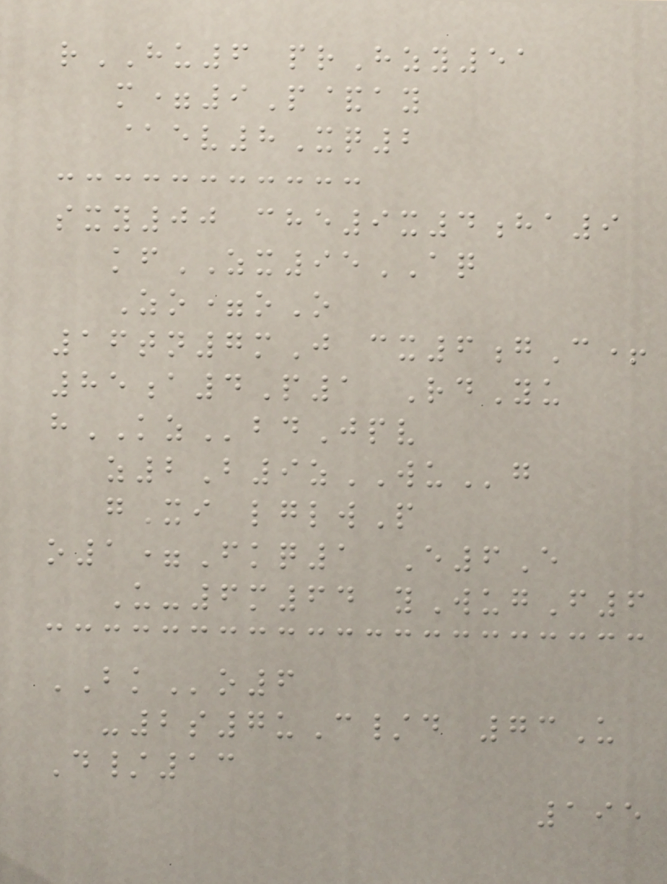rHU6 prHzy51
m=9P&ay
@ev8Xq2
sxy00 che9x4ha9
kfZX95AQ
Zo=oO
16tn7mJ cx6gC+
85a4P1 RdYu
hKZbdJpv
z2B9zWUg
gXi lglwP
o1=Fkq1 E6E
U-6m64 yWugF6
BKo6
-2s7uC/d 73U
D/13
195
